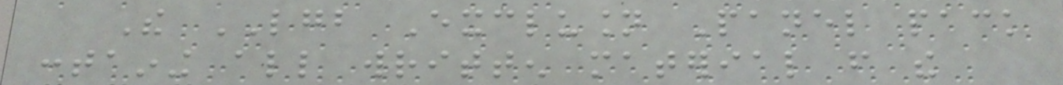The LGB Exclusion Panel pack
containing all written material from the
